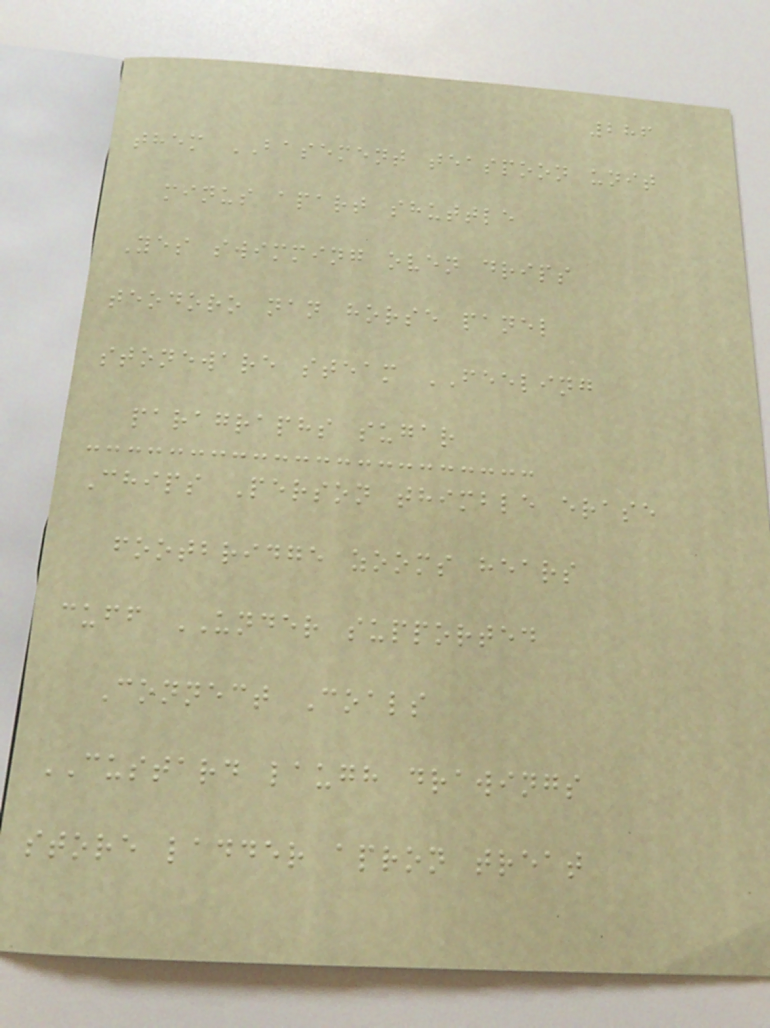286
them BASEMENT teaspoon unit
minus apart shuttle
Yes swimming oven drips
teodoro nan horse panel
stoneware steam FEELING
paragraphs sugar
Chips Person thimble erase
footbridge zooms hears
cuff UNDER supported
Connect Coals
CUSTARD laugh drawings
store ladder apron treat
